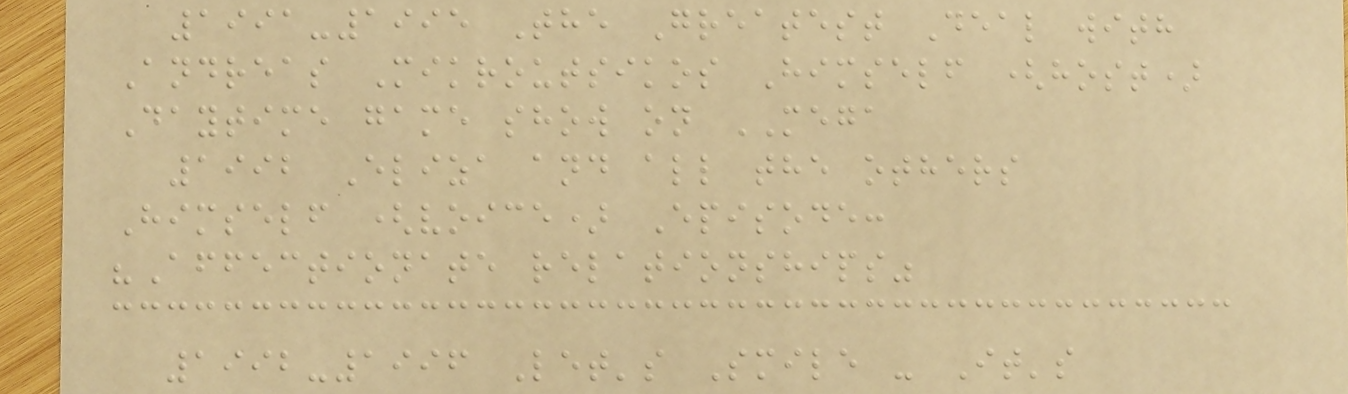1991-1995 The Greatest Deal with
Andreas Mikroutsikos Himself (host)
Daytime game show on MEGA
1992 Eliza and all the others
Himself (voice) Episode:
"Affectionate relationships"
1992-1996 Let's Smile - It's
